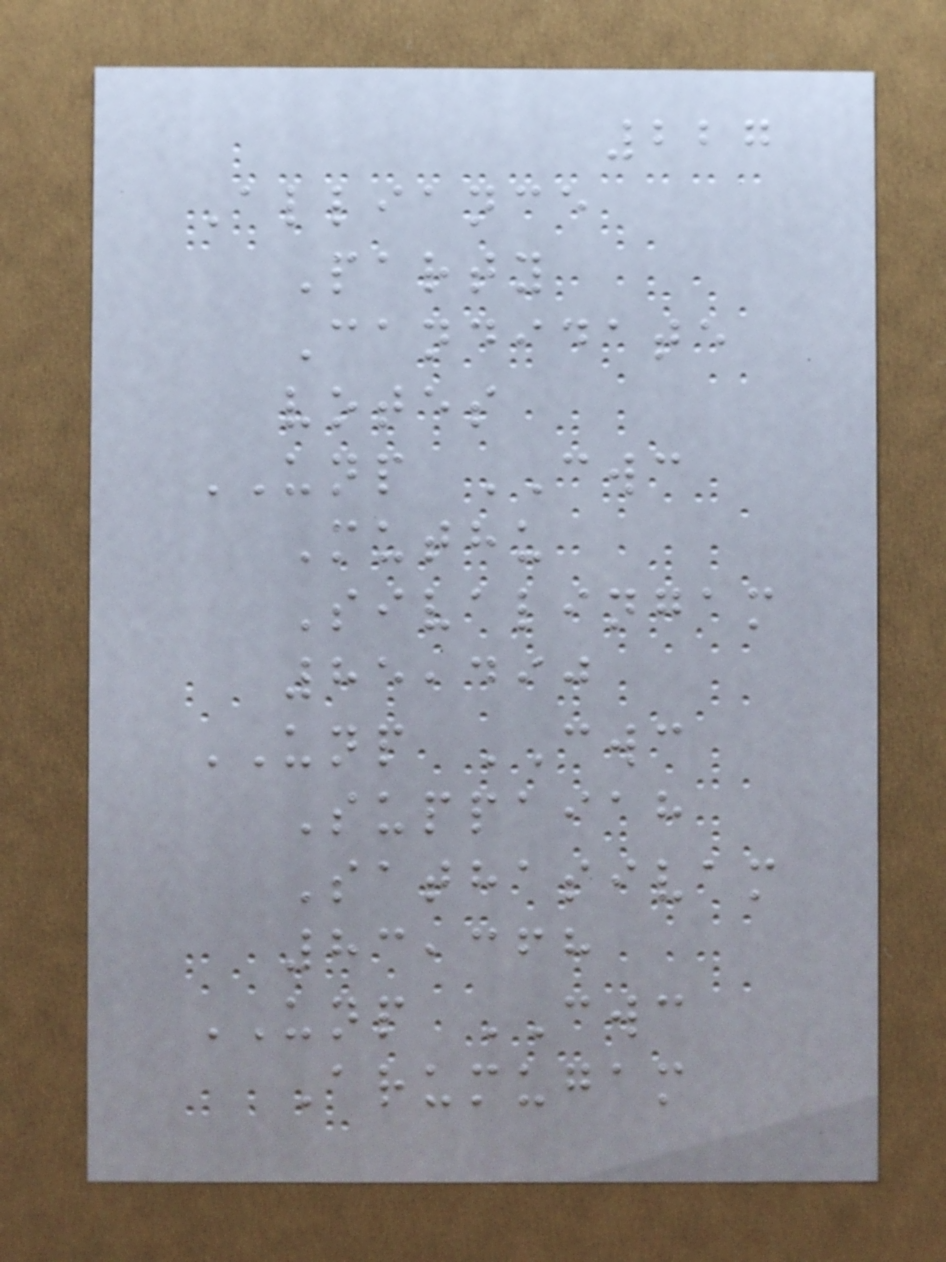227
Alliance
Party
Candidate
votes
UNP CWC
Muthu
Sivalingam
85,490
UNP CWC
Suppaiah
Sathasivam
83,368
UNP CWC
Arumugam
